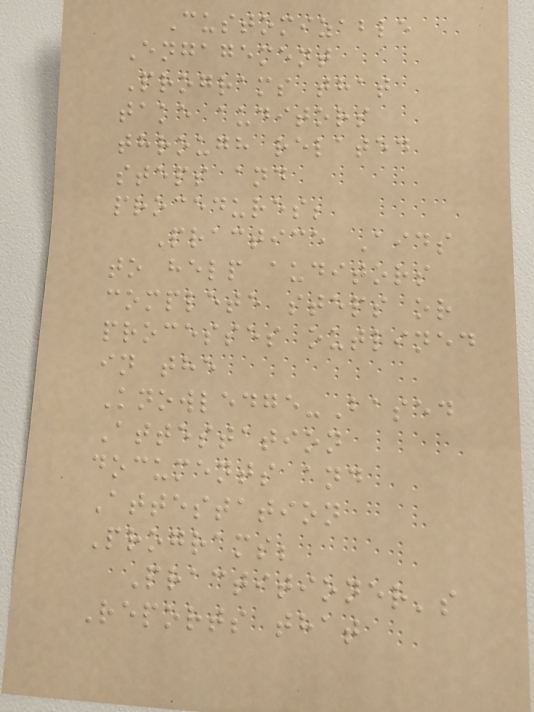Customizable
Engagement
Programs that
take auditors
through related
steps and
procedures;
Practice Aids
to help auditors
complete steps or
processes outlined
in the
Knowledge-Based
Attestation
documents and
Attestation
Programs;
Practitioner's
Reports that
